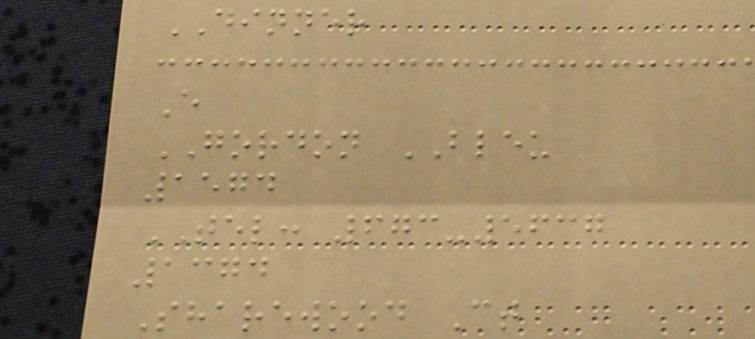DINNER
E
GORDON BLEU
1574
TEL: 673-5637
1374
Sharewood Ct
